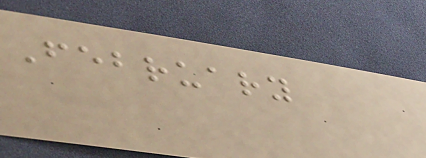February
